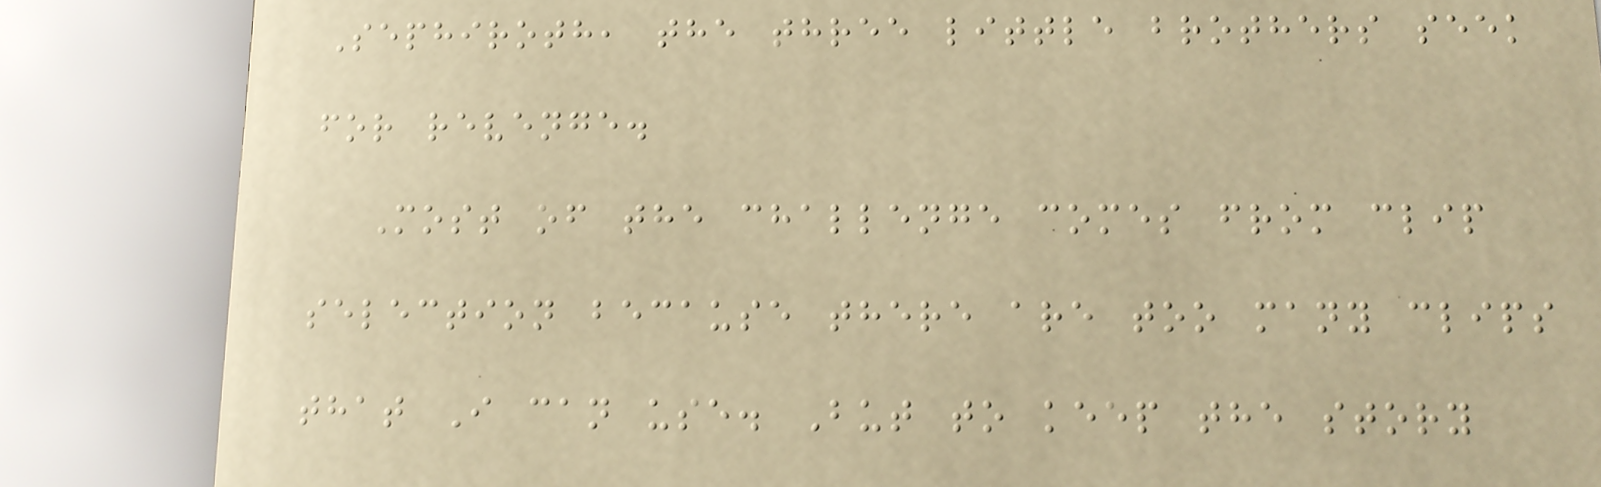Sephiroth, the three little brothers seek
for revenge.
Most of the challenge comes from clip
selection because there are too many clips
that I can use. But to keep the story
